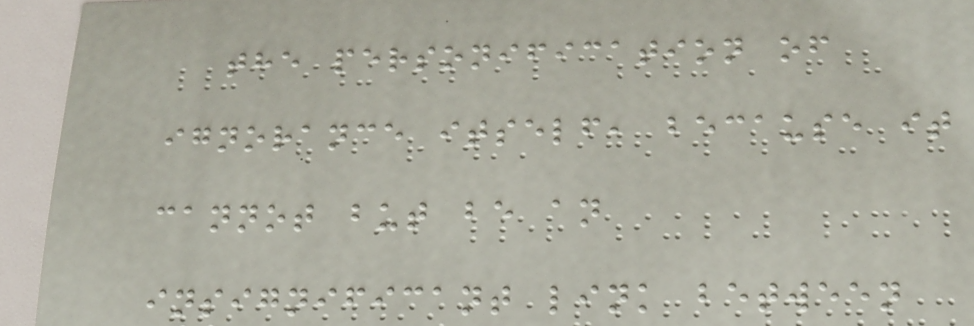the personification of
ignorance itself, because it
cannot but be an
insignificant link between
